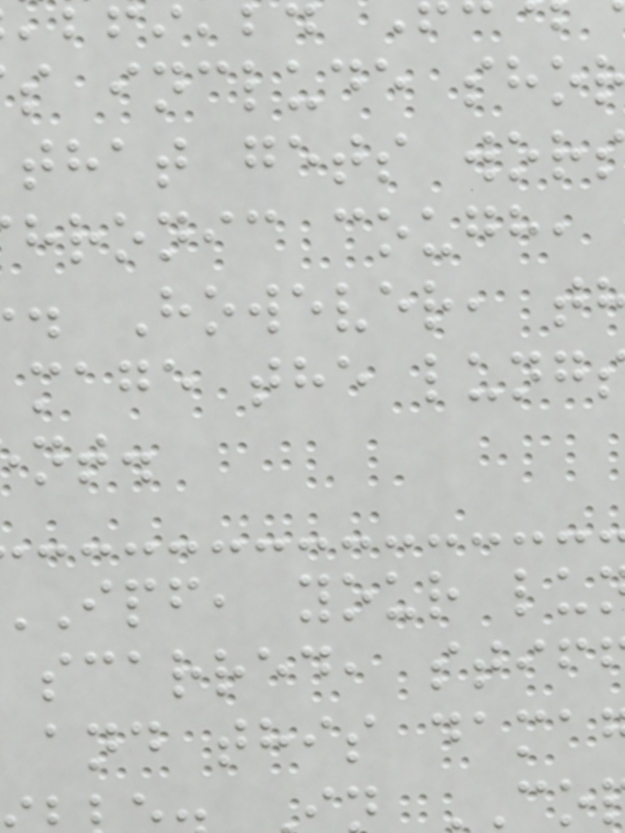s include sho
that gets wor
hronic cough,
. However, t
mage the lung
ipf, your lu
scarred, stif
and this dama
